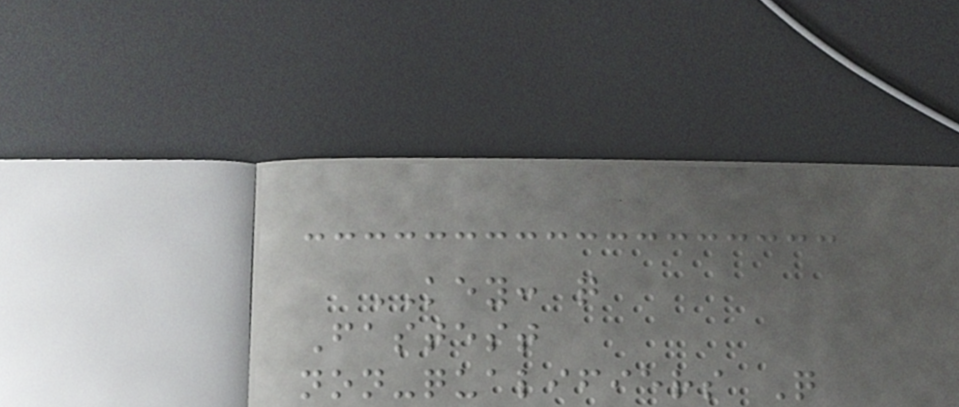KEY: q
Fastest
non-qualifiers Q
